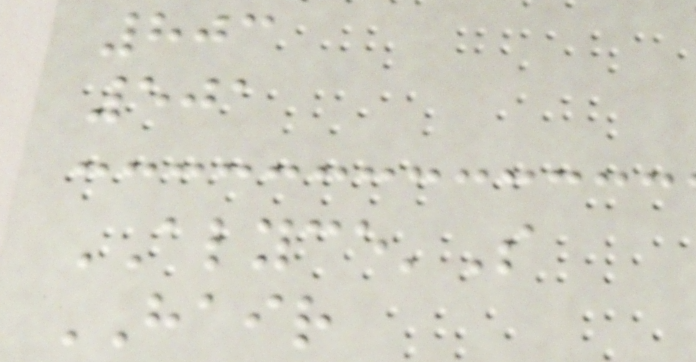803
501
ALYCE'S
HAIR
